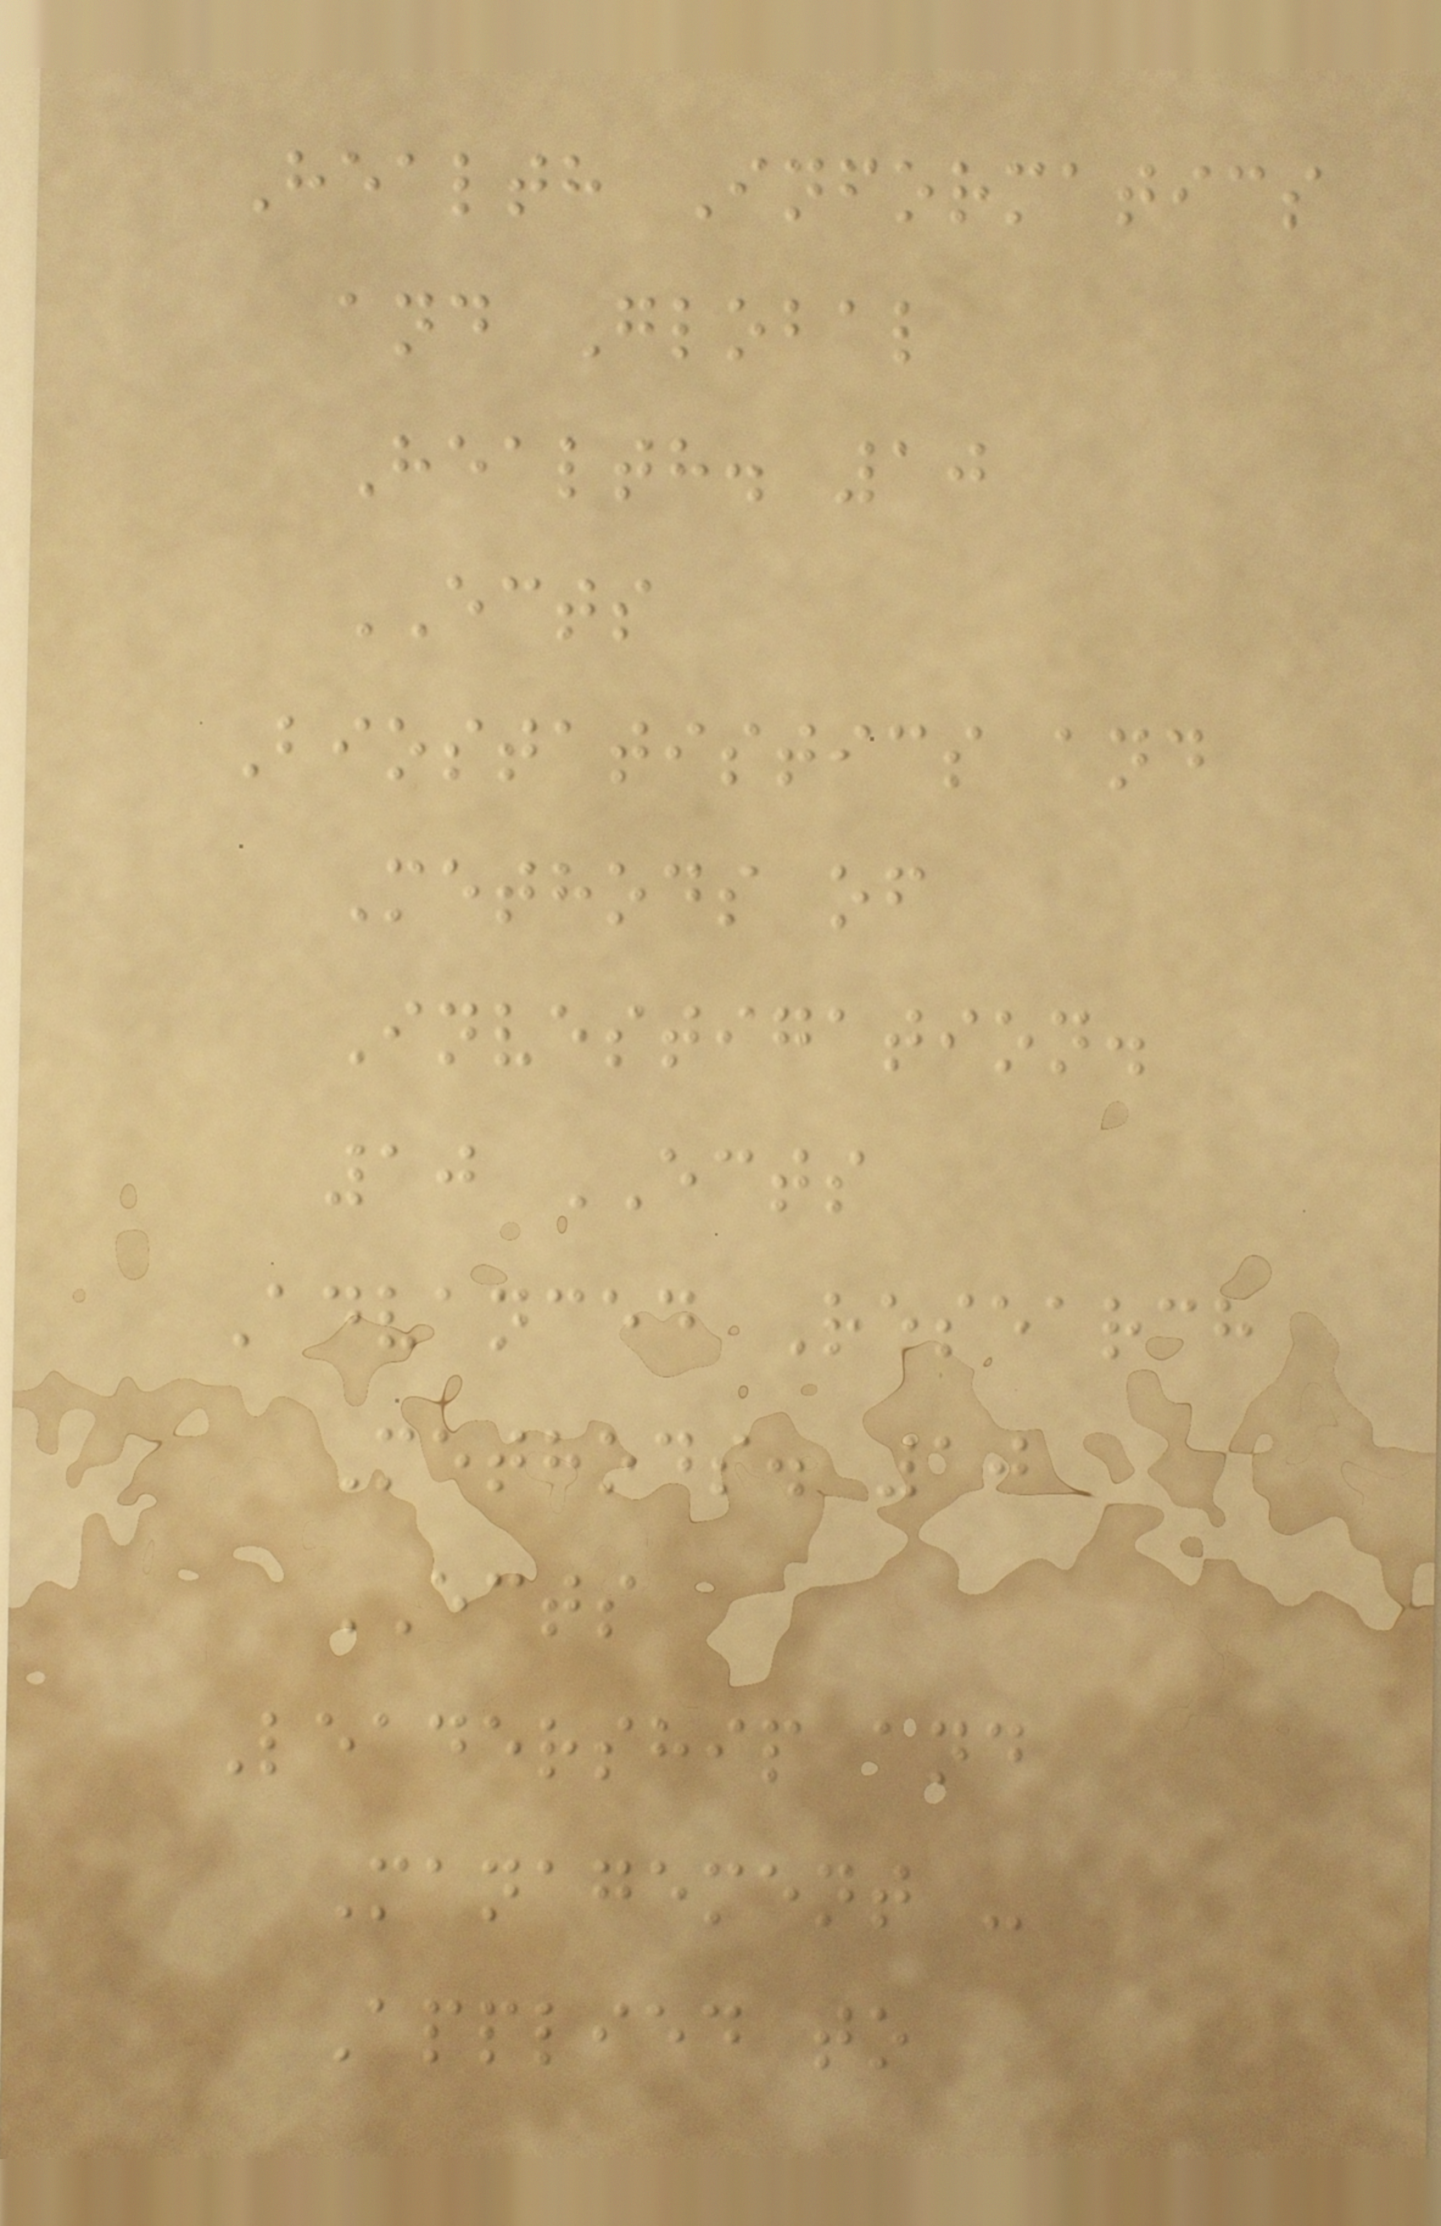Health Informatics
and Global
Health. 10
ECTS
Biostatistics and
Methods of
Investigation.
10 ECTS
Advanced Research
Methods. 10
ECTS
Leadership and
Management -
Applied to
